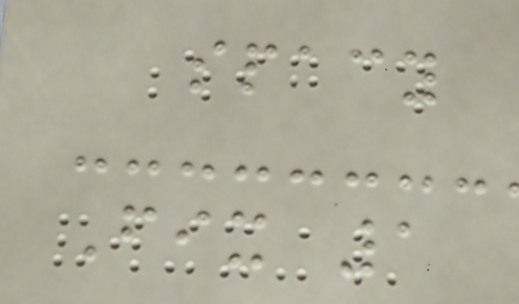spacy
Fix 1
